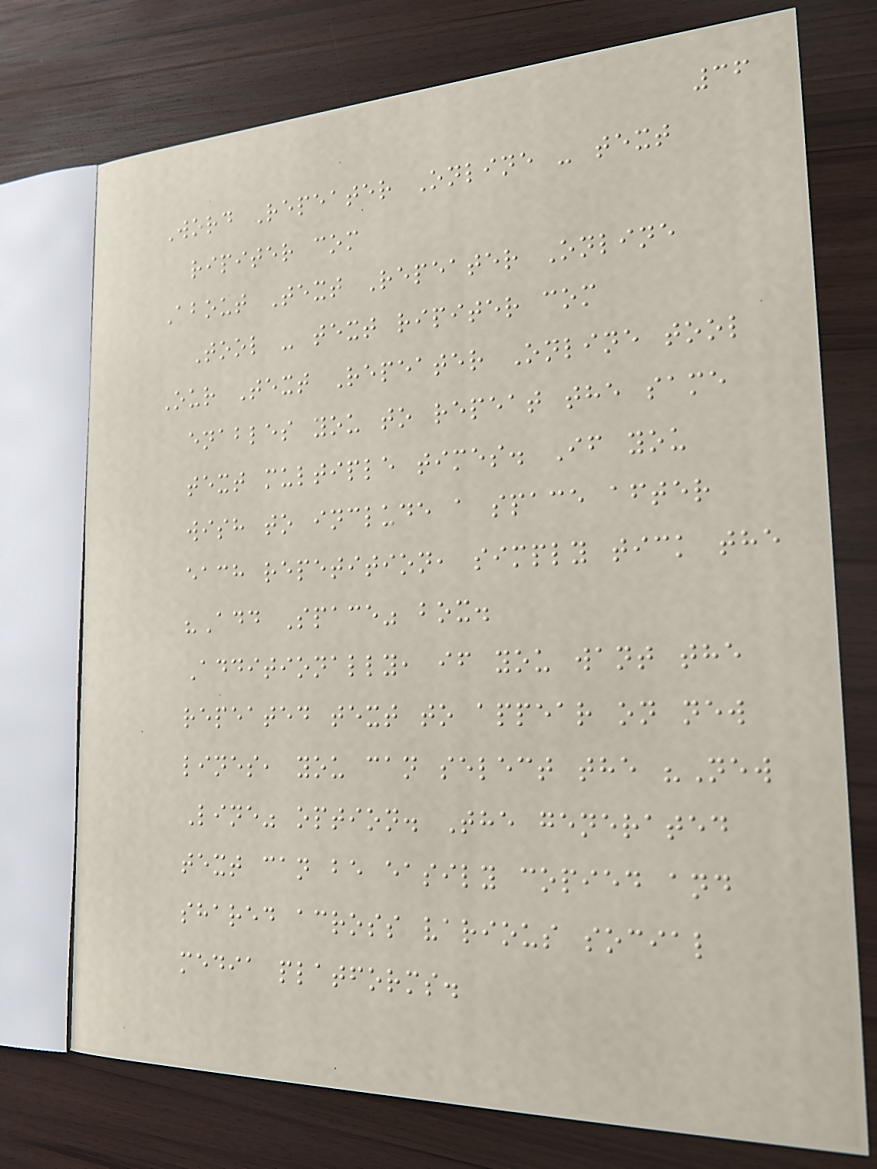36
Word Repeater Online - text
ripiter com
About Text Repeater Online
Tool - text ripiter com
Our Text Repeater Online tool
enables you to repeat the same
text multiple times. If you
wish to include a space after
each repetition, simply tick the
"Add Space" box.
Additionally, if you want the
repeated text to appear on new
lines, you can select the "New
Line" option. The generated
text can be easily copied and
shared across various social
media platforms.
